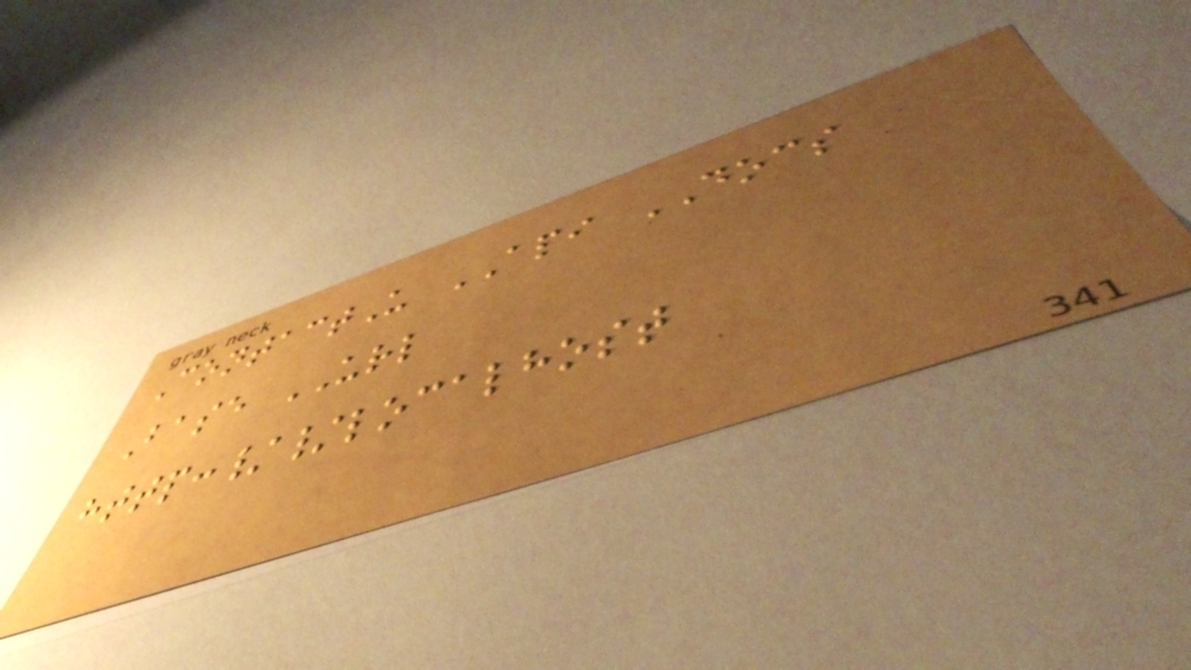ContactU API DOCS
Base URL
http://localhost
